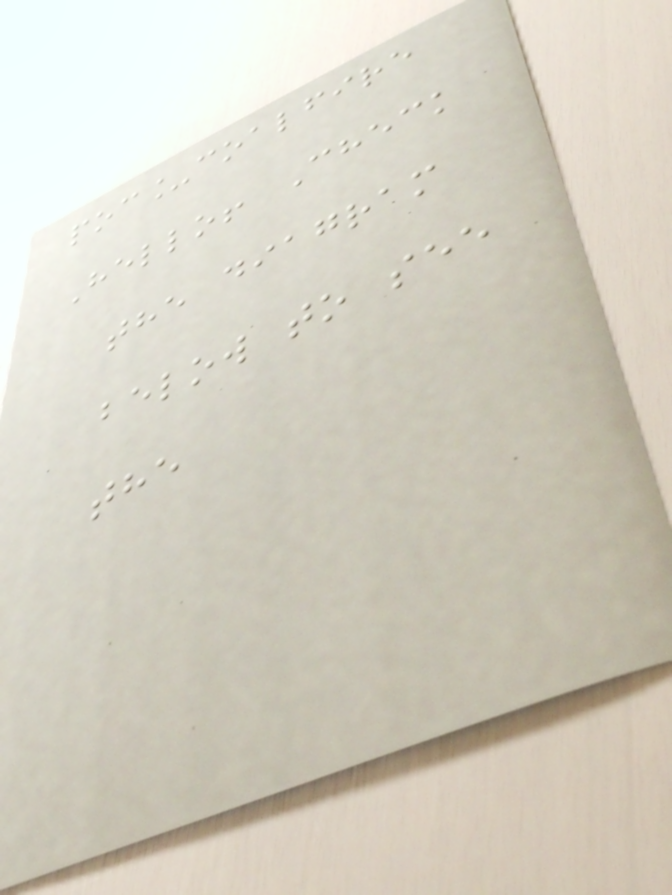poc_coalfire
Hello! Check
the diagram
below to see
the
